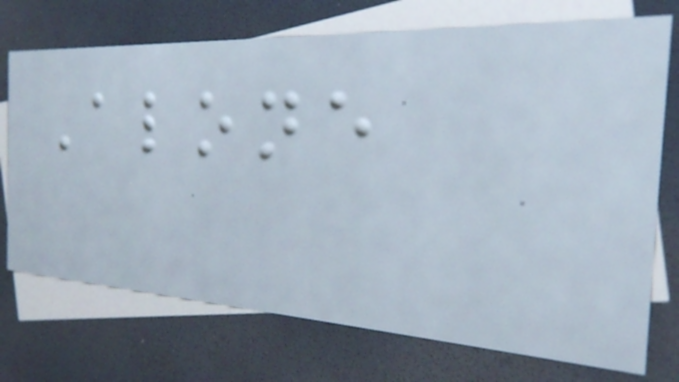Alone
